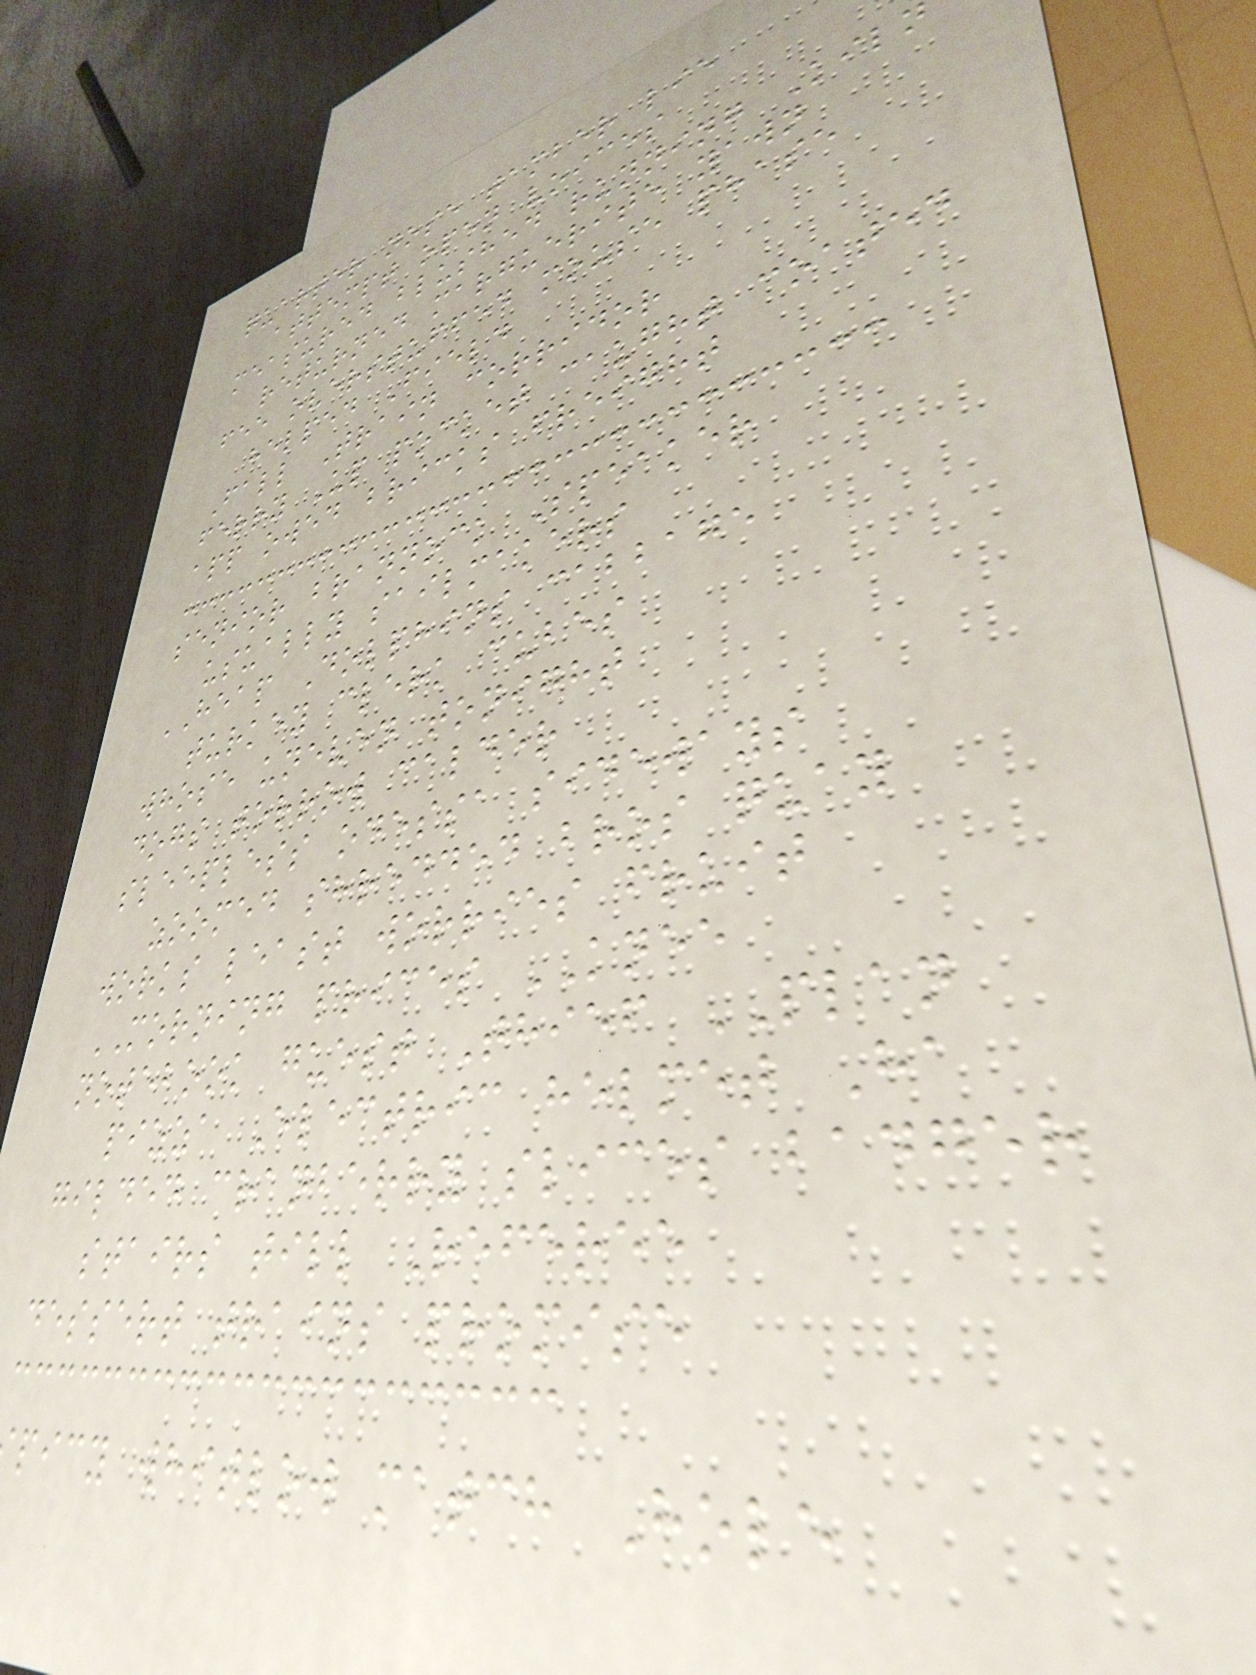quarter nose tamber lie
attempt open voices
measured blushed running Kil
returned marguerite yawn
fee overstuffed mouse phase
helped Field
Fall Train corridor
ferry Up pocket caught coated
app owed bricks freight
senior brannock Speaker
usually sailmakers
HEAP Dolphins cabbage
turkey clerk cubes
whose uneven tonight
dogs torrow calder
sleepless odessa sideways
zoomed shredded bros quay
works least worries fruit
MORNING prices KNEE
notebook guest Thief PLAN
pizza Electric helmet Ha
gilded cranberry slices badger
stairs till Referee
dessert trains promise
picy whitlow match Hole
